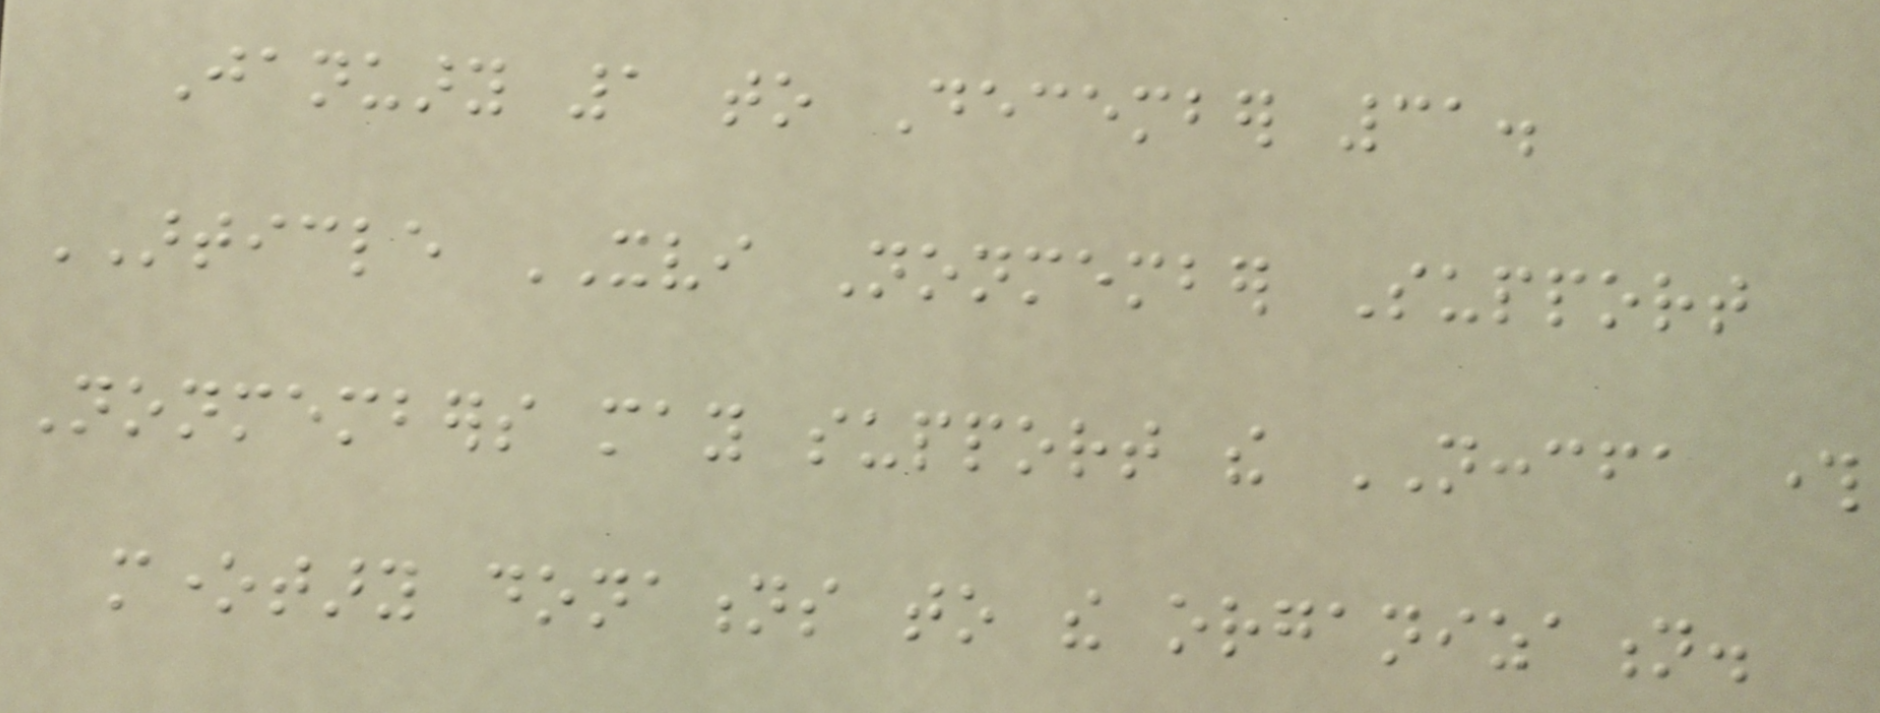January 1 to December 31.
ARTICLE XVI Nonmember Support
Nonmembers may support the NCCCFA through
monetary donations to the organization.
